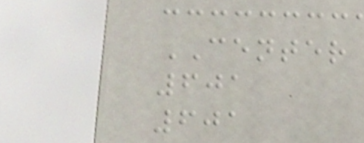CENTER
601
601
